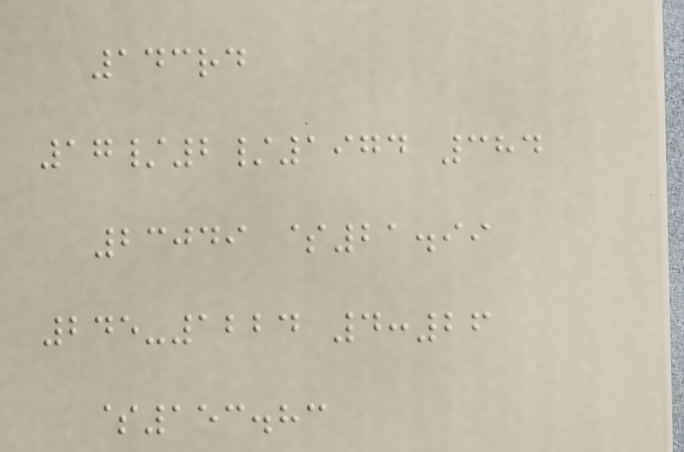143rd
17/2/1974 384
23049 $21.99
245-1224 4:26
$153.83
